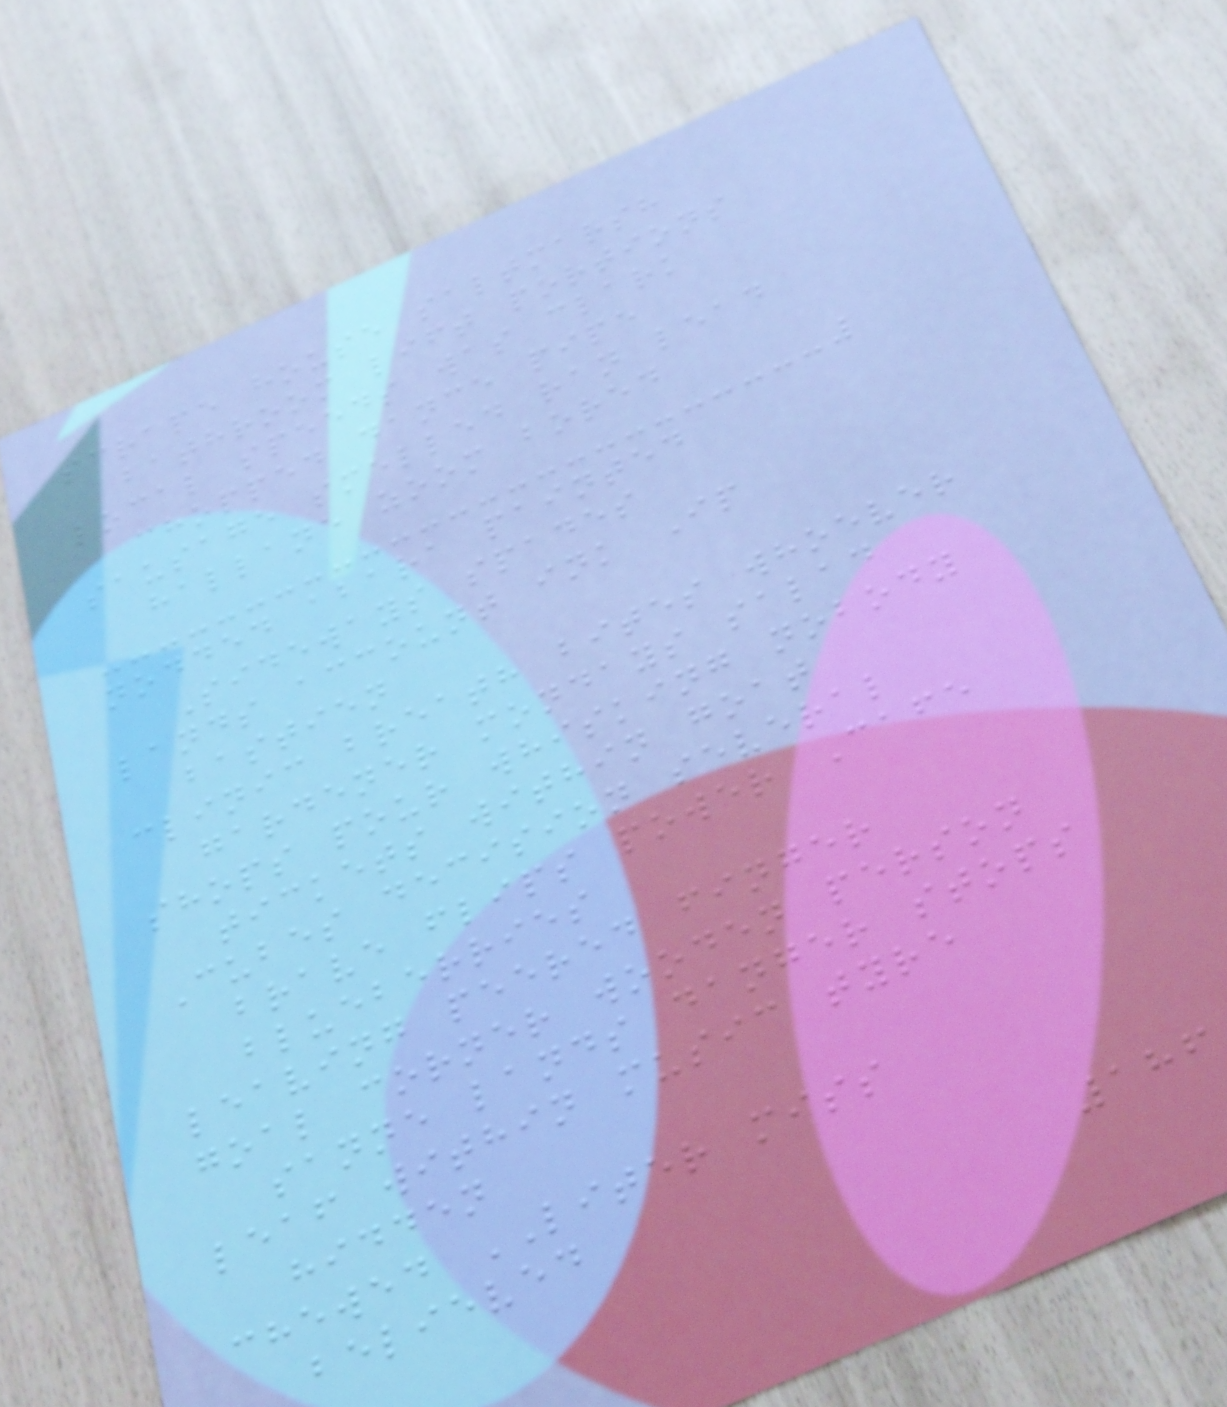scrape house saltmarsh
bathroom lift portions
local speeds was clark
chopped dance pipe
sausage smelled ran lead
hallane zoom bored
nodded abara painted
Sideways spades
lands account ink Ip
bastien
clinic breath bites whoever
gardener mondays salad
shops pour whisking nobody
tickets within goat
Cubes decision several
brave flips power Cafe
blueberries
leaving peered finger
goal corner wooden person
sanne lands danger stops
leaf within music tyre
hidden
chewed LITER miss
believed
186
